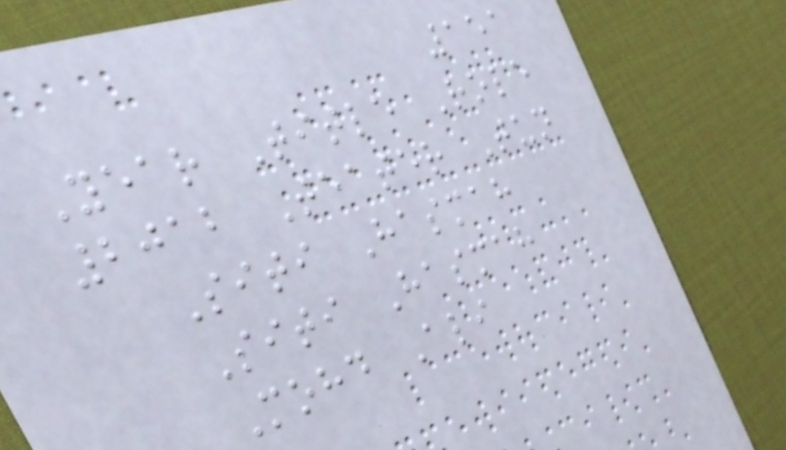151
Year Title Role
2012 Teater Tun
Siti Hasmah
Siti Hasmah
Mohd Ali
